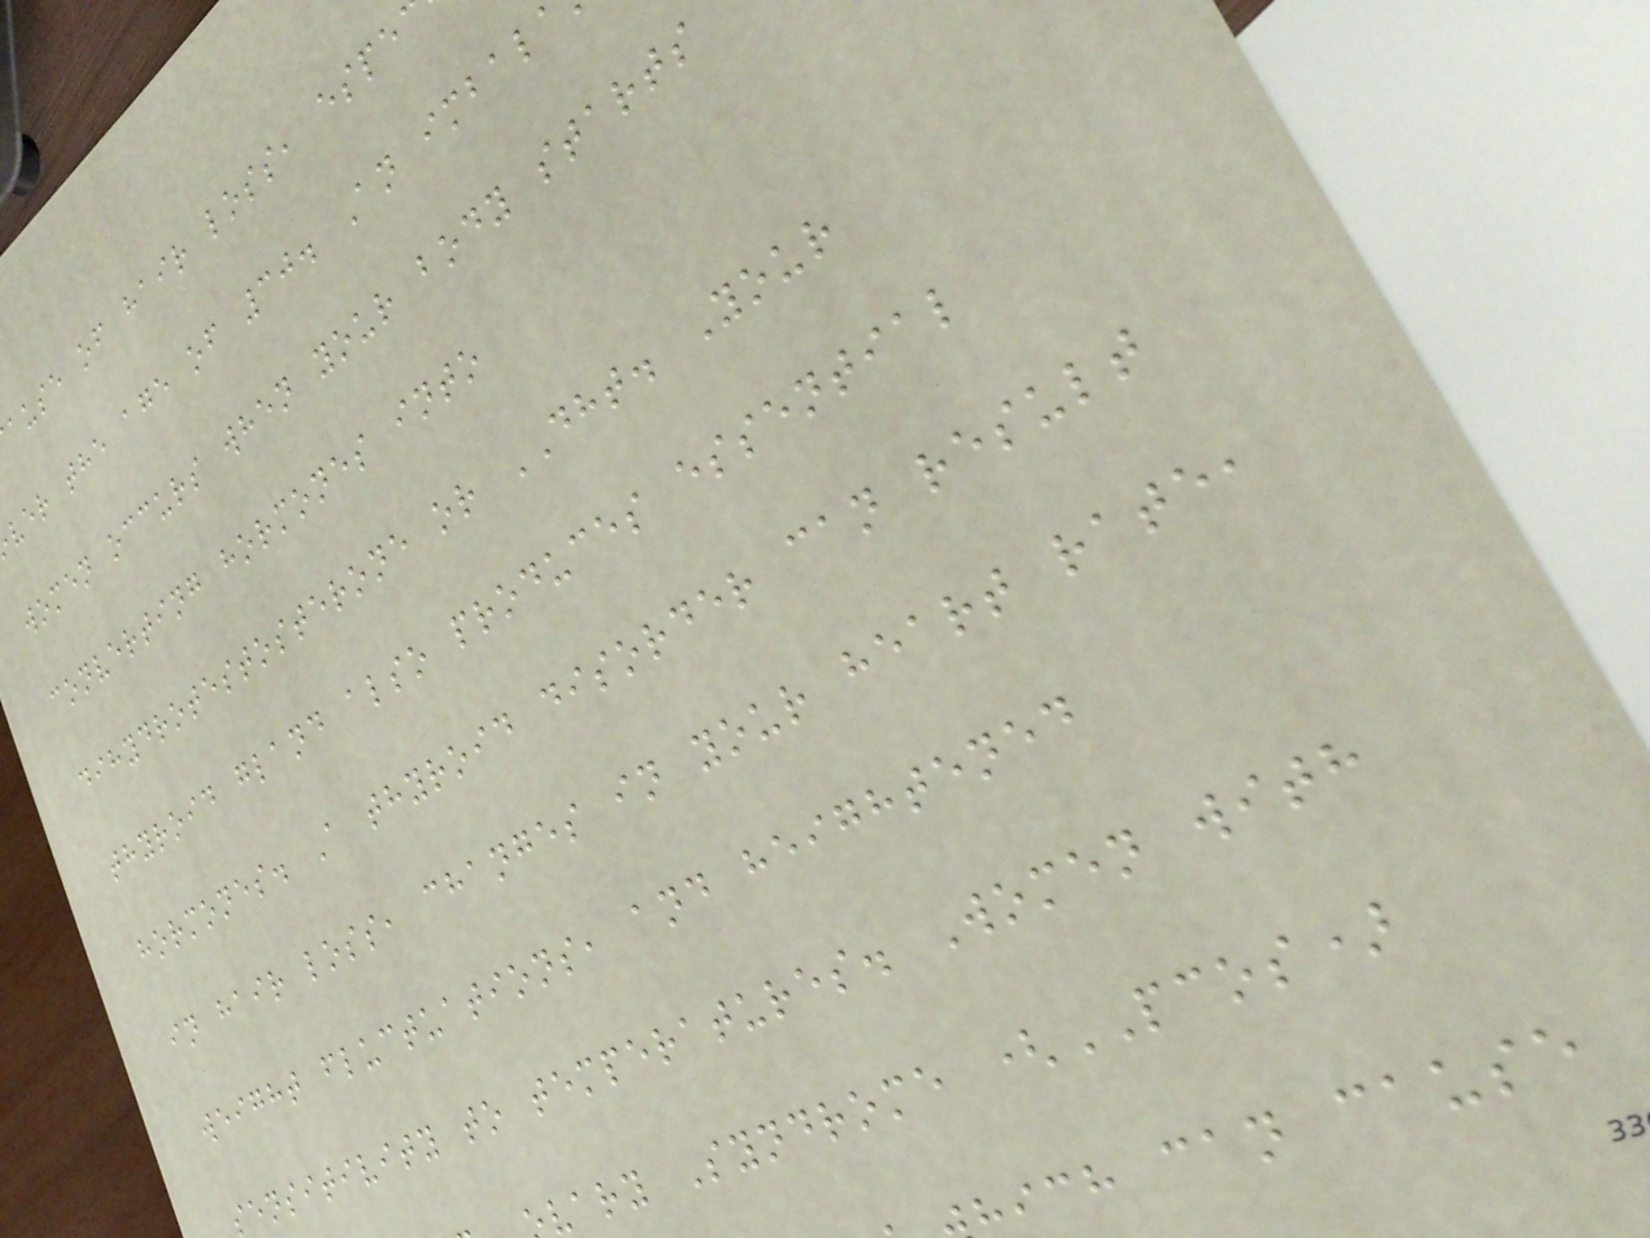ause of hair loss, espe
ver the age of 30. An imbal
women occurs when your body starts
converting hormones into
dihydrotestosterone or DHT. Your
thyroid gland also produces essential
hormones. A thyroid disorder can result
in hair loss, changes in your heart rate,
weight fluctuations, and heightened
sensitivity to temperatures. Women with
vary Syndrome (PCOS)
ich can cause
